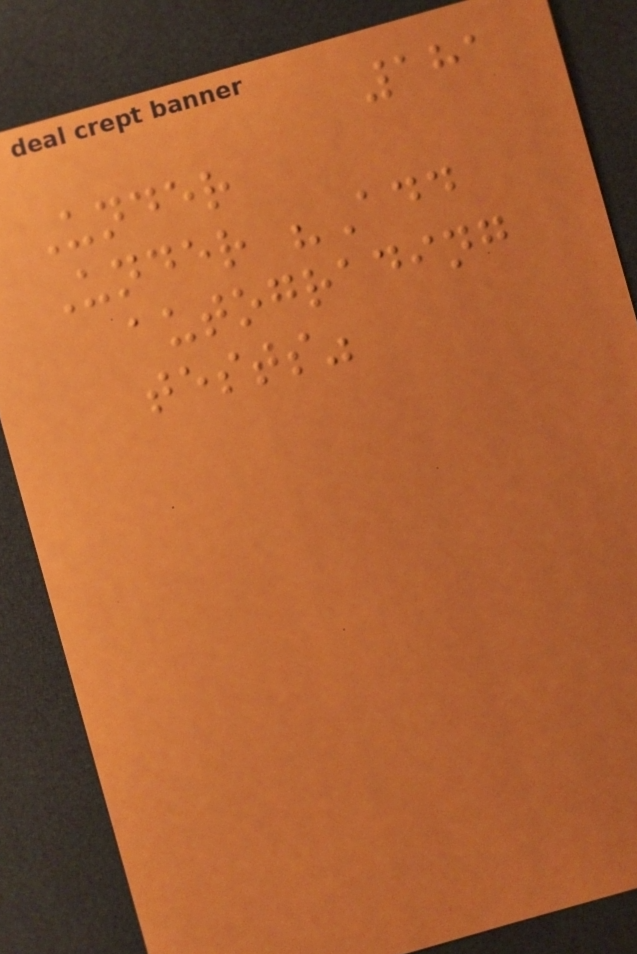181
Under
Under "Add
autograding
tests"
